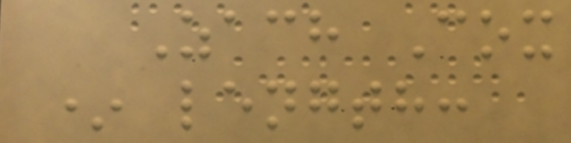Zach Cox
* length:
